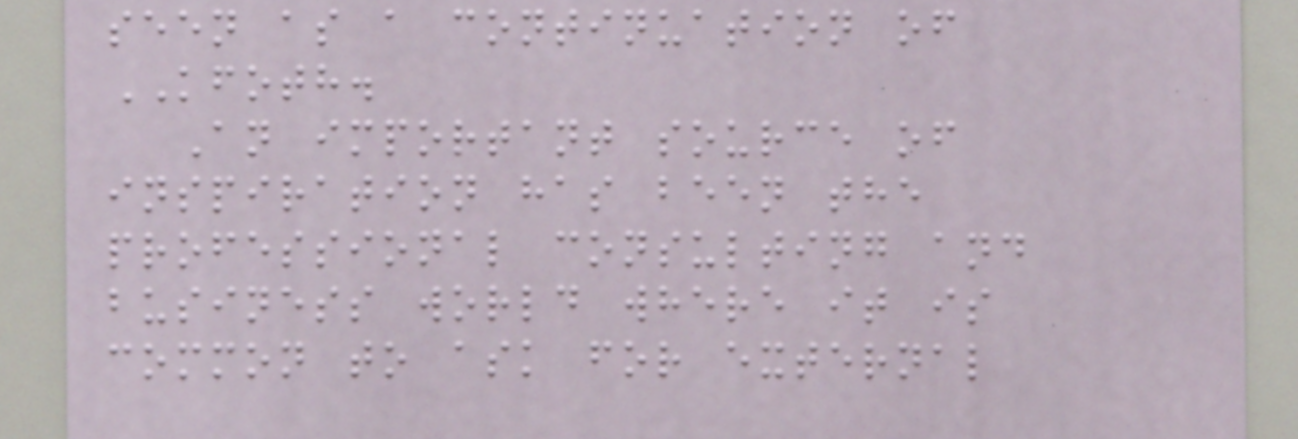seen as a continuation of
KFOTH.
An important source of
inspiration has been the
professional consulting and
business world where it is
common to ask for external
